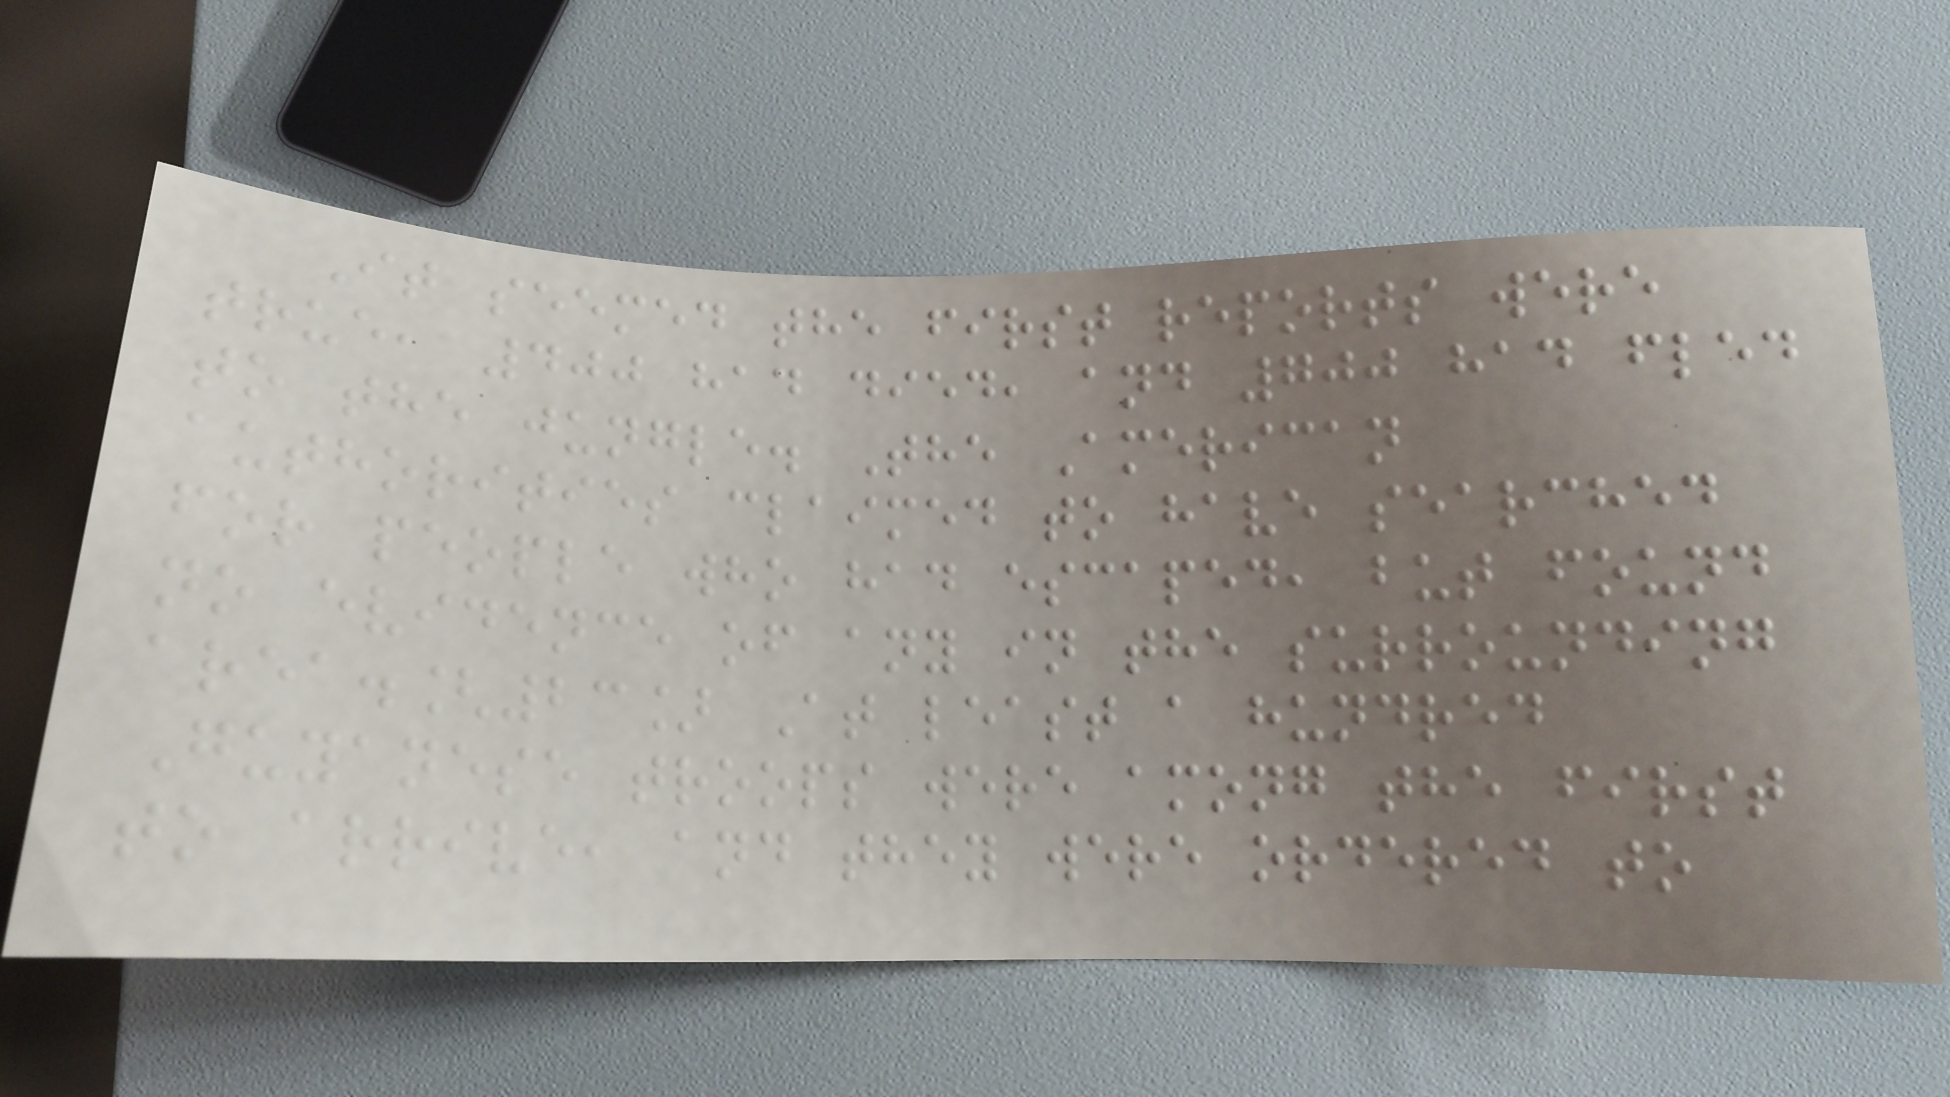It seemed the first reports were
true, 400 had died, and 700 had fled
to the jungle. The American
authorities claimed to have searched
for people who had escaped, but found
no evidence of any in the surrounding
area.[23] At least a hundred
Guyanese troops were among the first
to arrive, and they were ordered to
